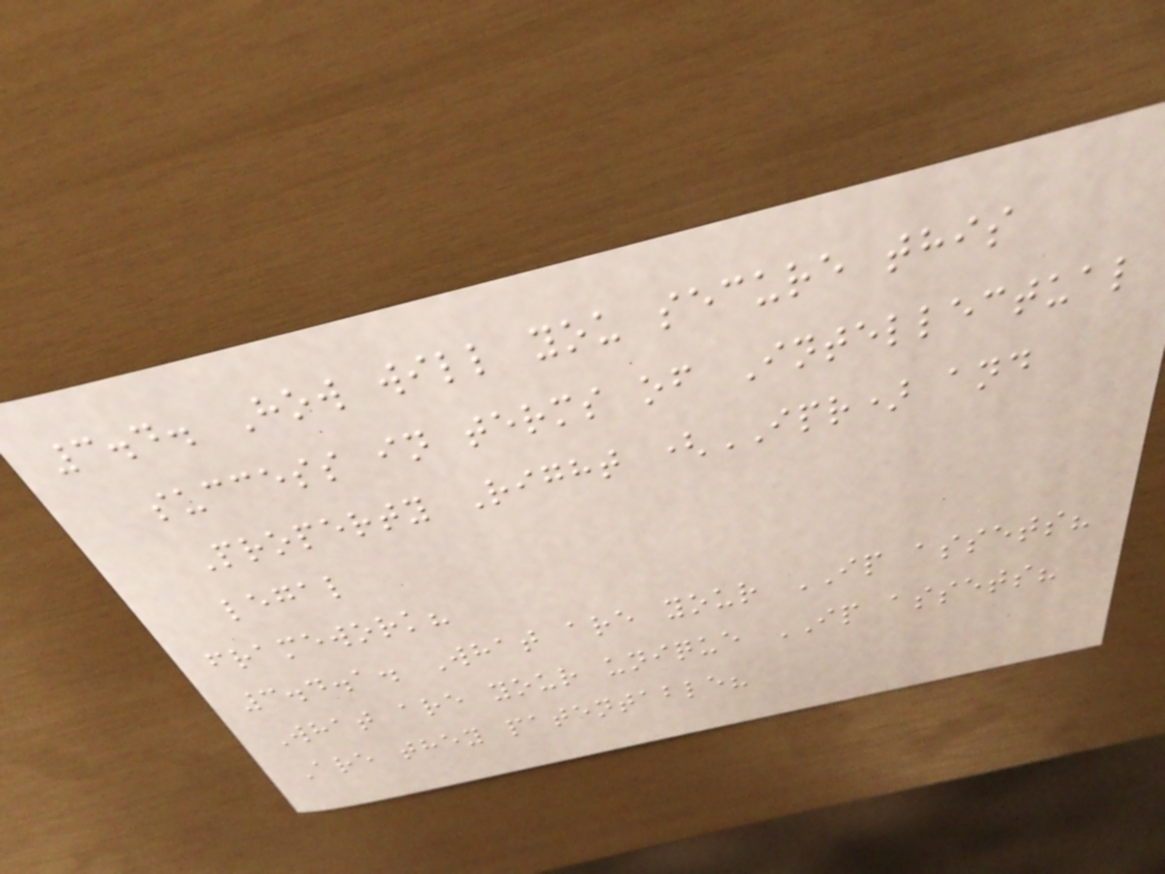3.4. How will you secure this
success in terms of Intellectual
Property Right (IPR) and
legal
framework?
3.4.1. What are your IP assets?
What are your unique IP assets?
Are they patentable?
